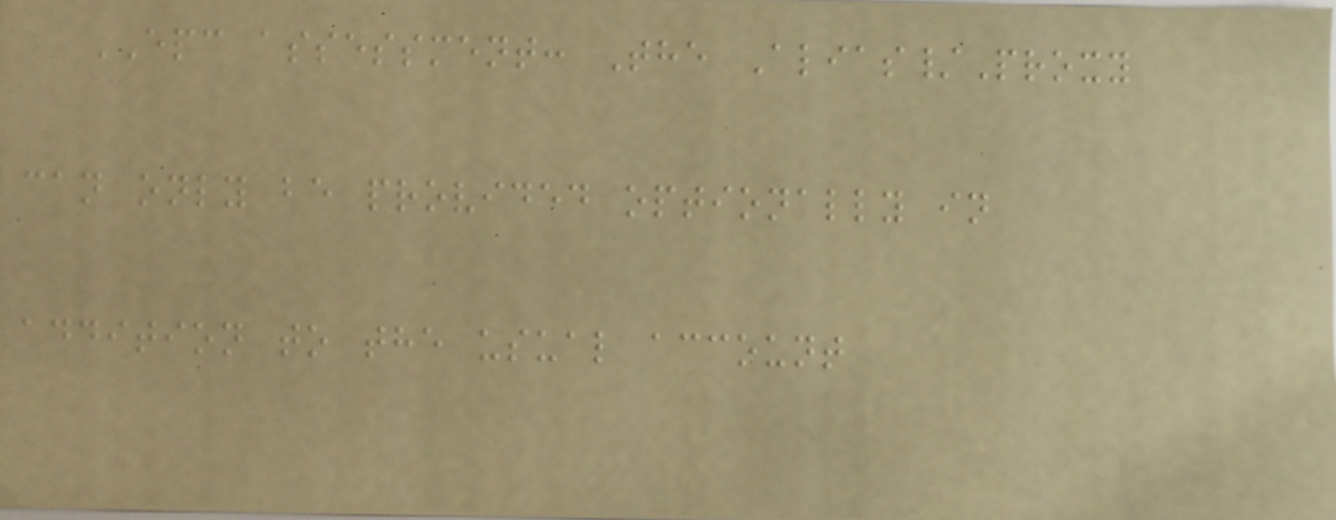EPC assessment: The Alias/Proxy
can only be provided optionally in
addition to the usual account
